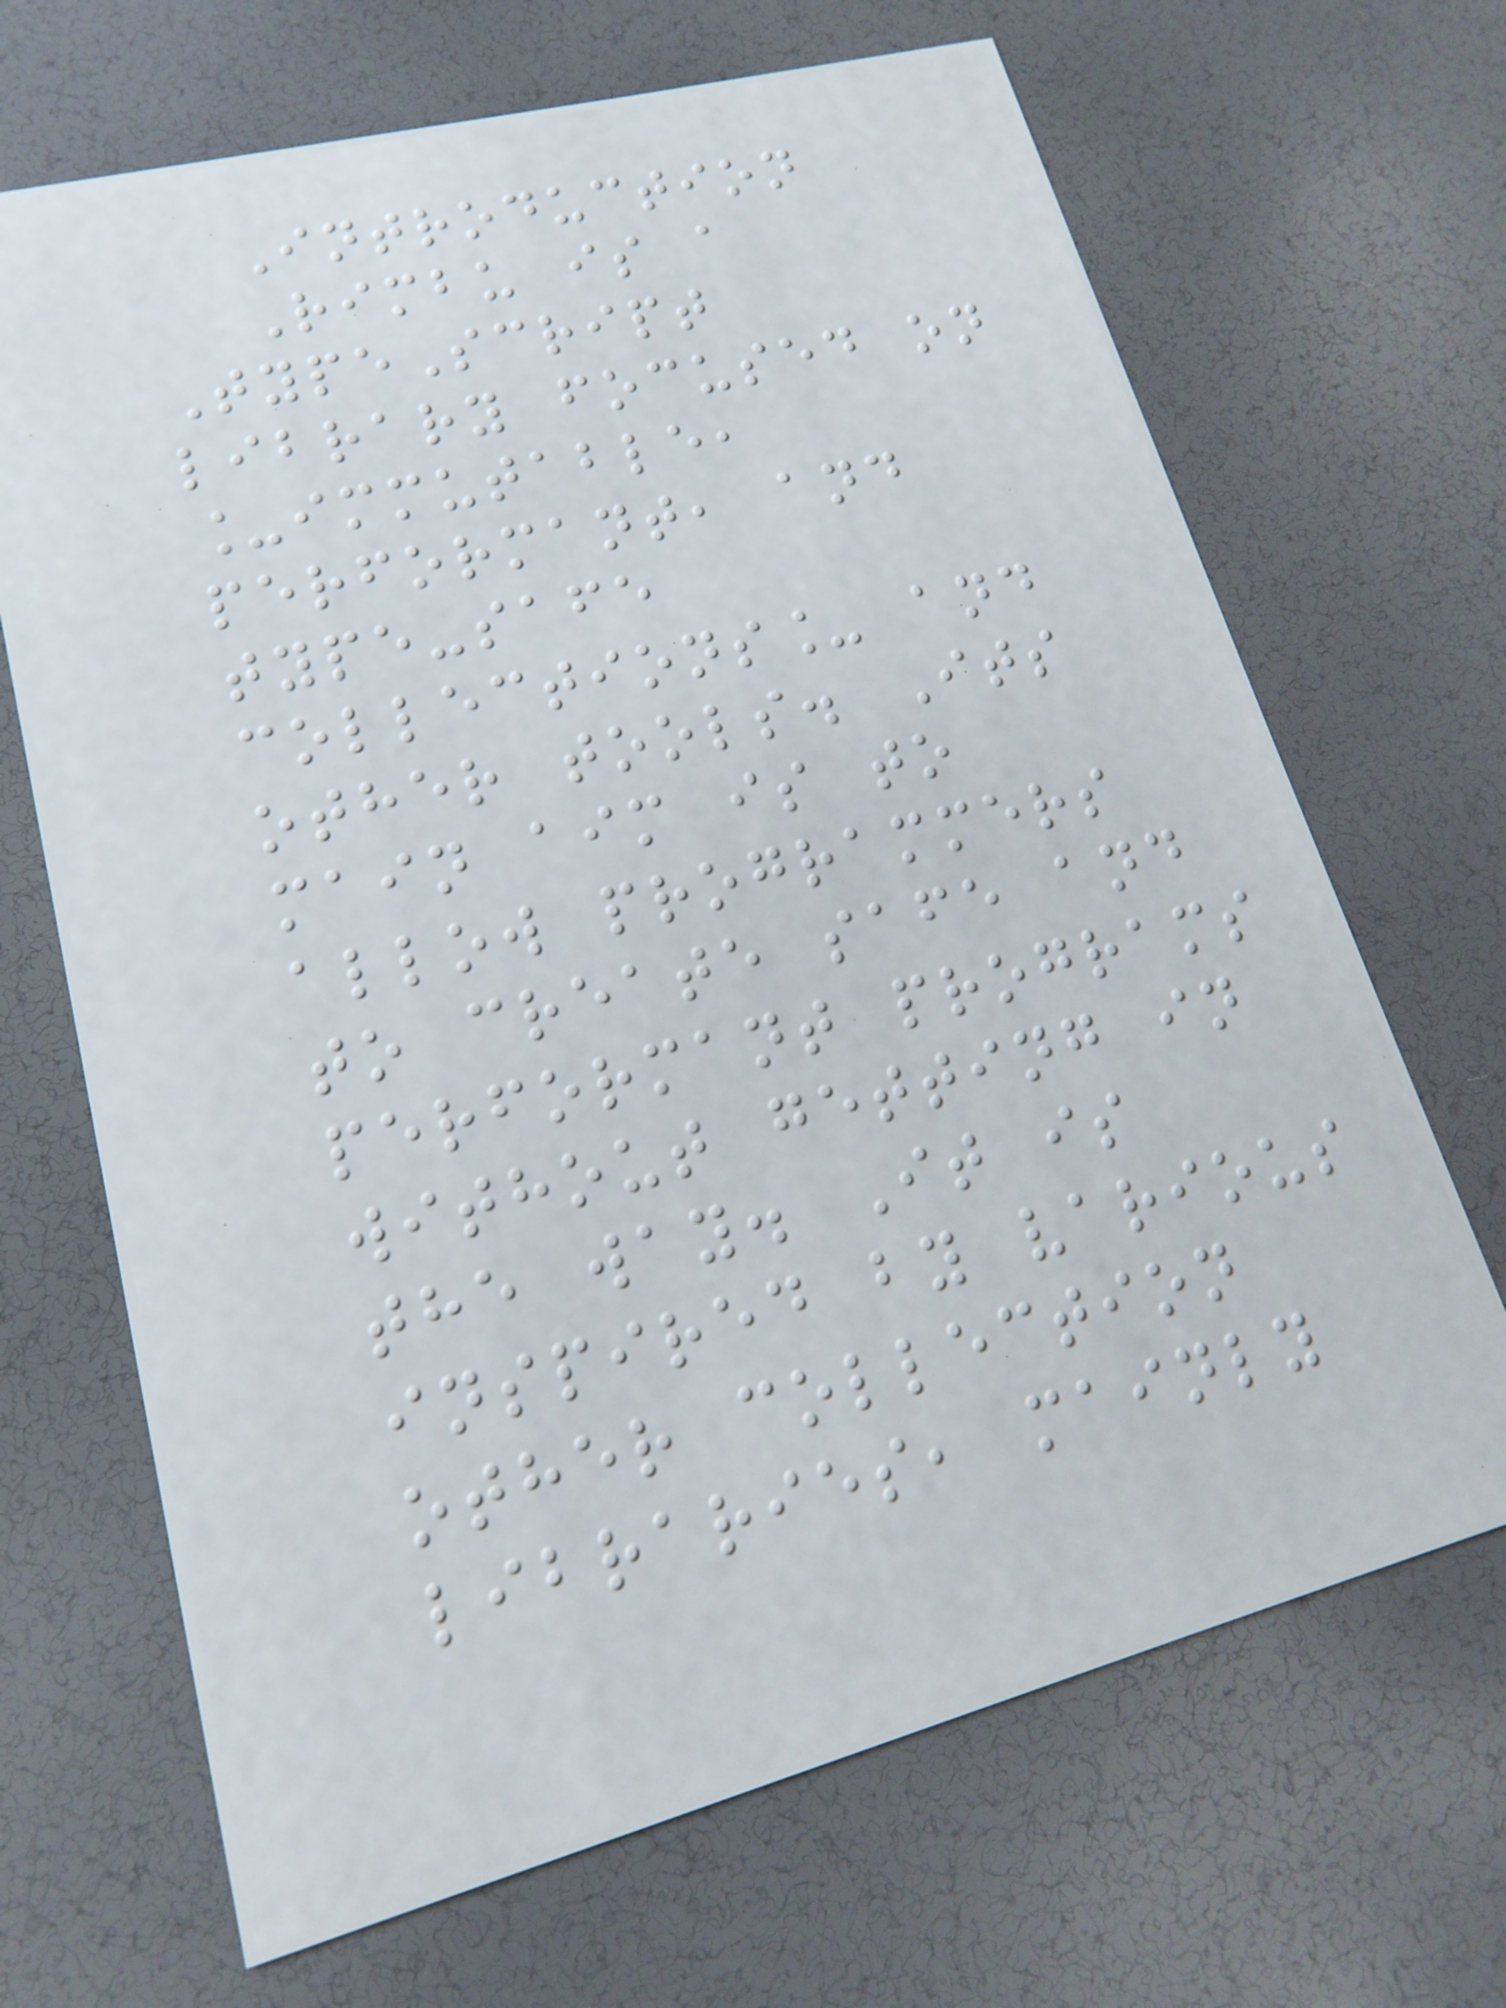Introduction
Rimbu is a
TypeScript
library focused on
_immutable,
performant, and
type-safe
collections_ and
other tools. Its
main aim is to
allow programmers
to create safe and
performant programs
without getting in
the way. It is
inspired by various
other collection
libraries, mainly
